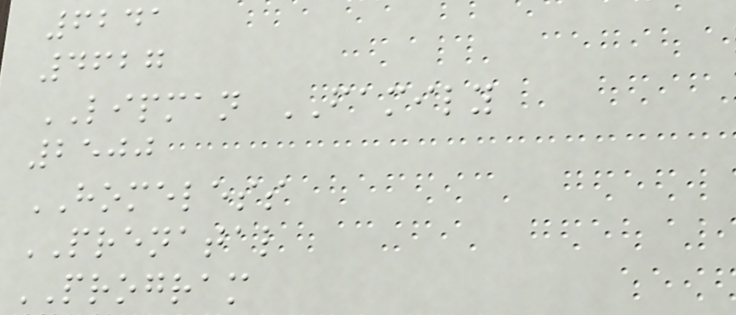6241
4627
LIPMAN FAMILY
2500
HOMELESS
PRENATAL
PROGRAM
